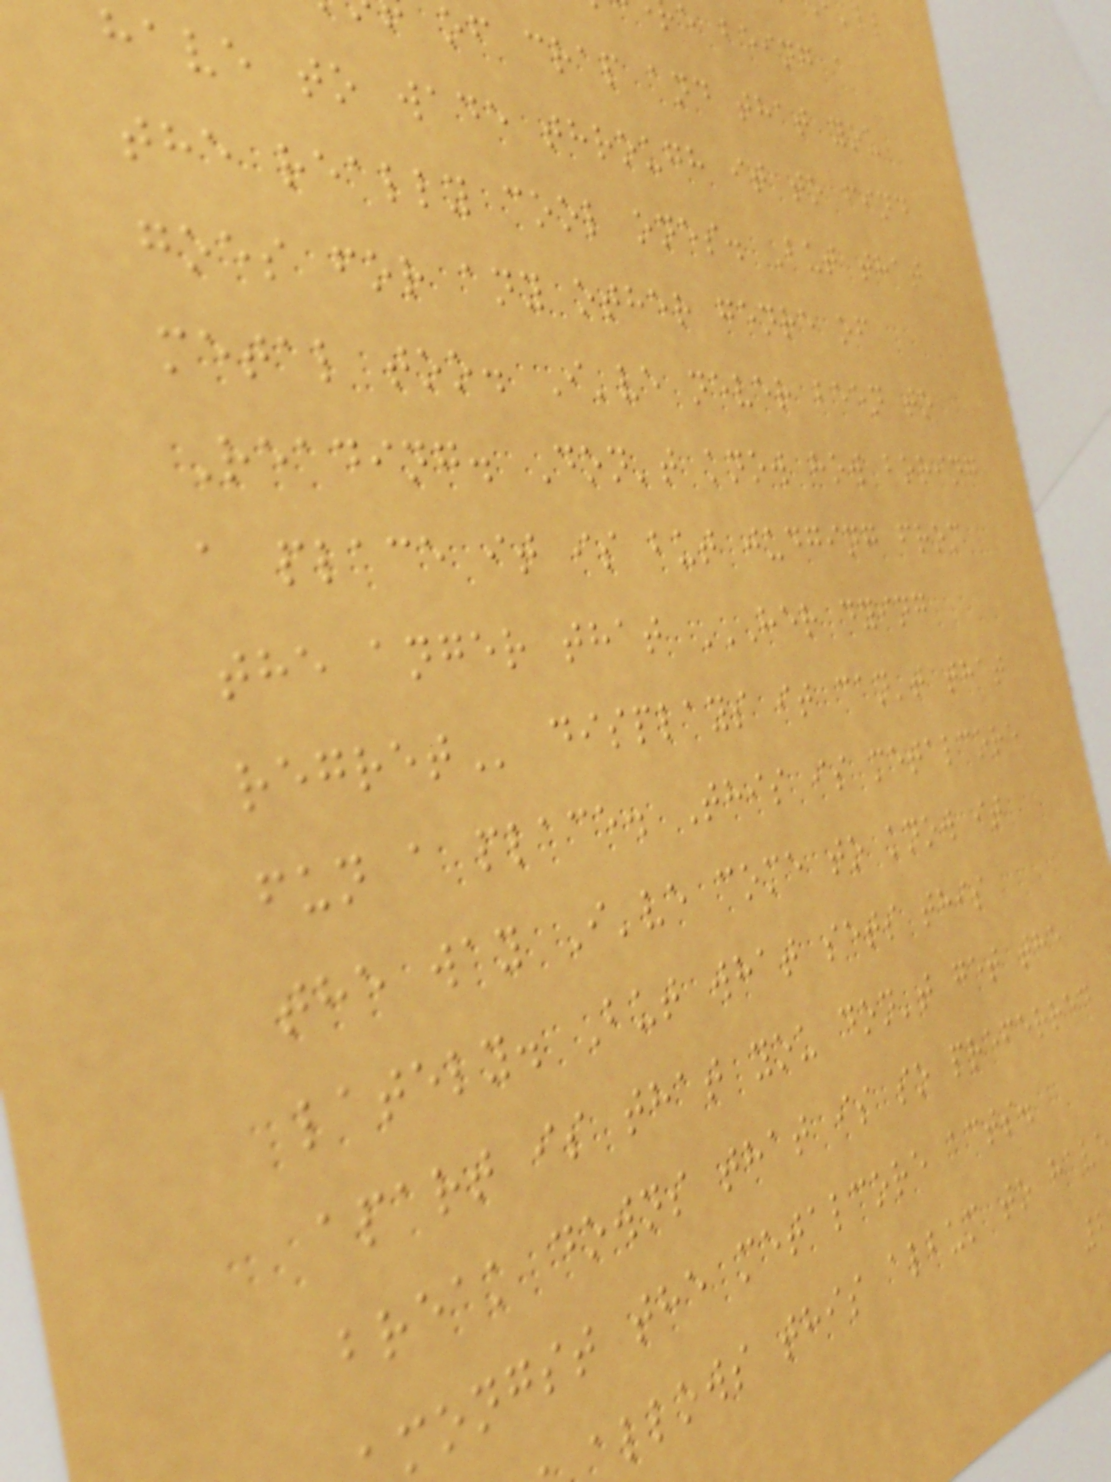e being a
of crap and that you
have to wade through it to find
the really cool ones. But that
goes for any other genre of
metal too. I've never been to
Reading. Don't know how boring
a place it is but judging from
the anger that HER DYING
displays it can't that
fun a place. This is metalcore
the way I've come to know it
lately. But what sets this
apart is that you don't get the
break downs that is so preferred
mongst the metalcore acts.
allows this album to have
